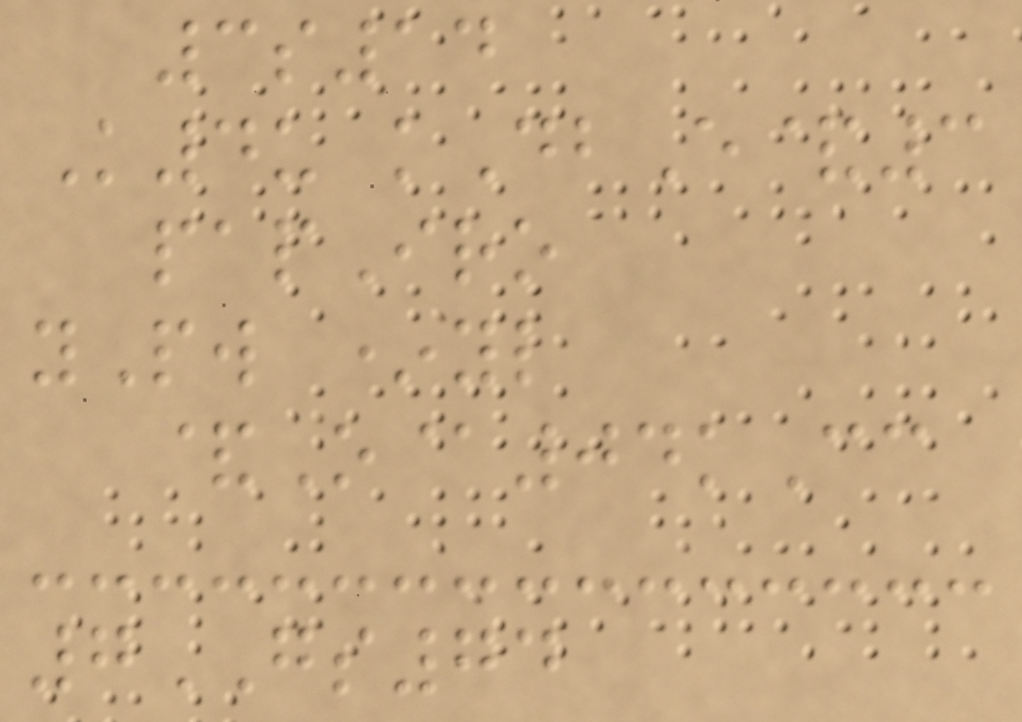3s14
K4u kDbE&3
papIro
yPw *yl
&O@04kCc
7GS74
